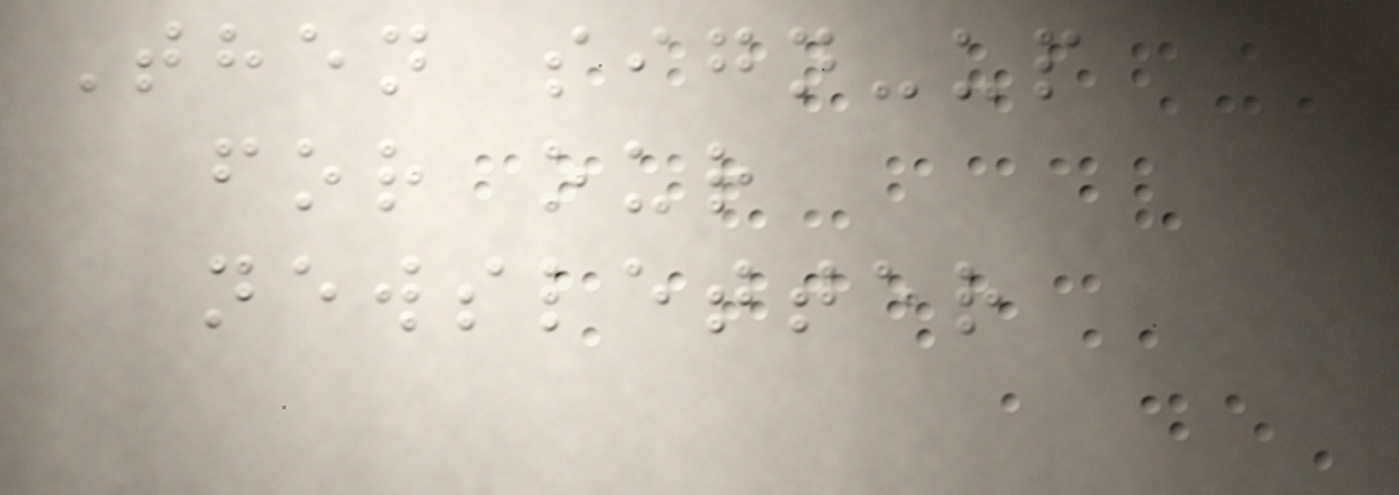Then sign-up
for our
newsletter
